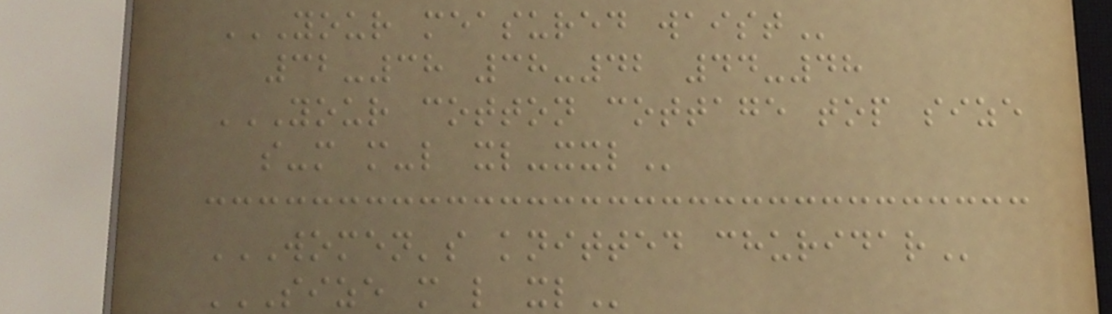YOUR MEASURED WAIST
32-38 38-42 44-48
YOUR COTTON COTTAGE TOP SIZE
S-M M-L XL-XXL
WOMEN'S KNITTED CHURIDAR
SIZE M L XL
